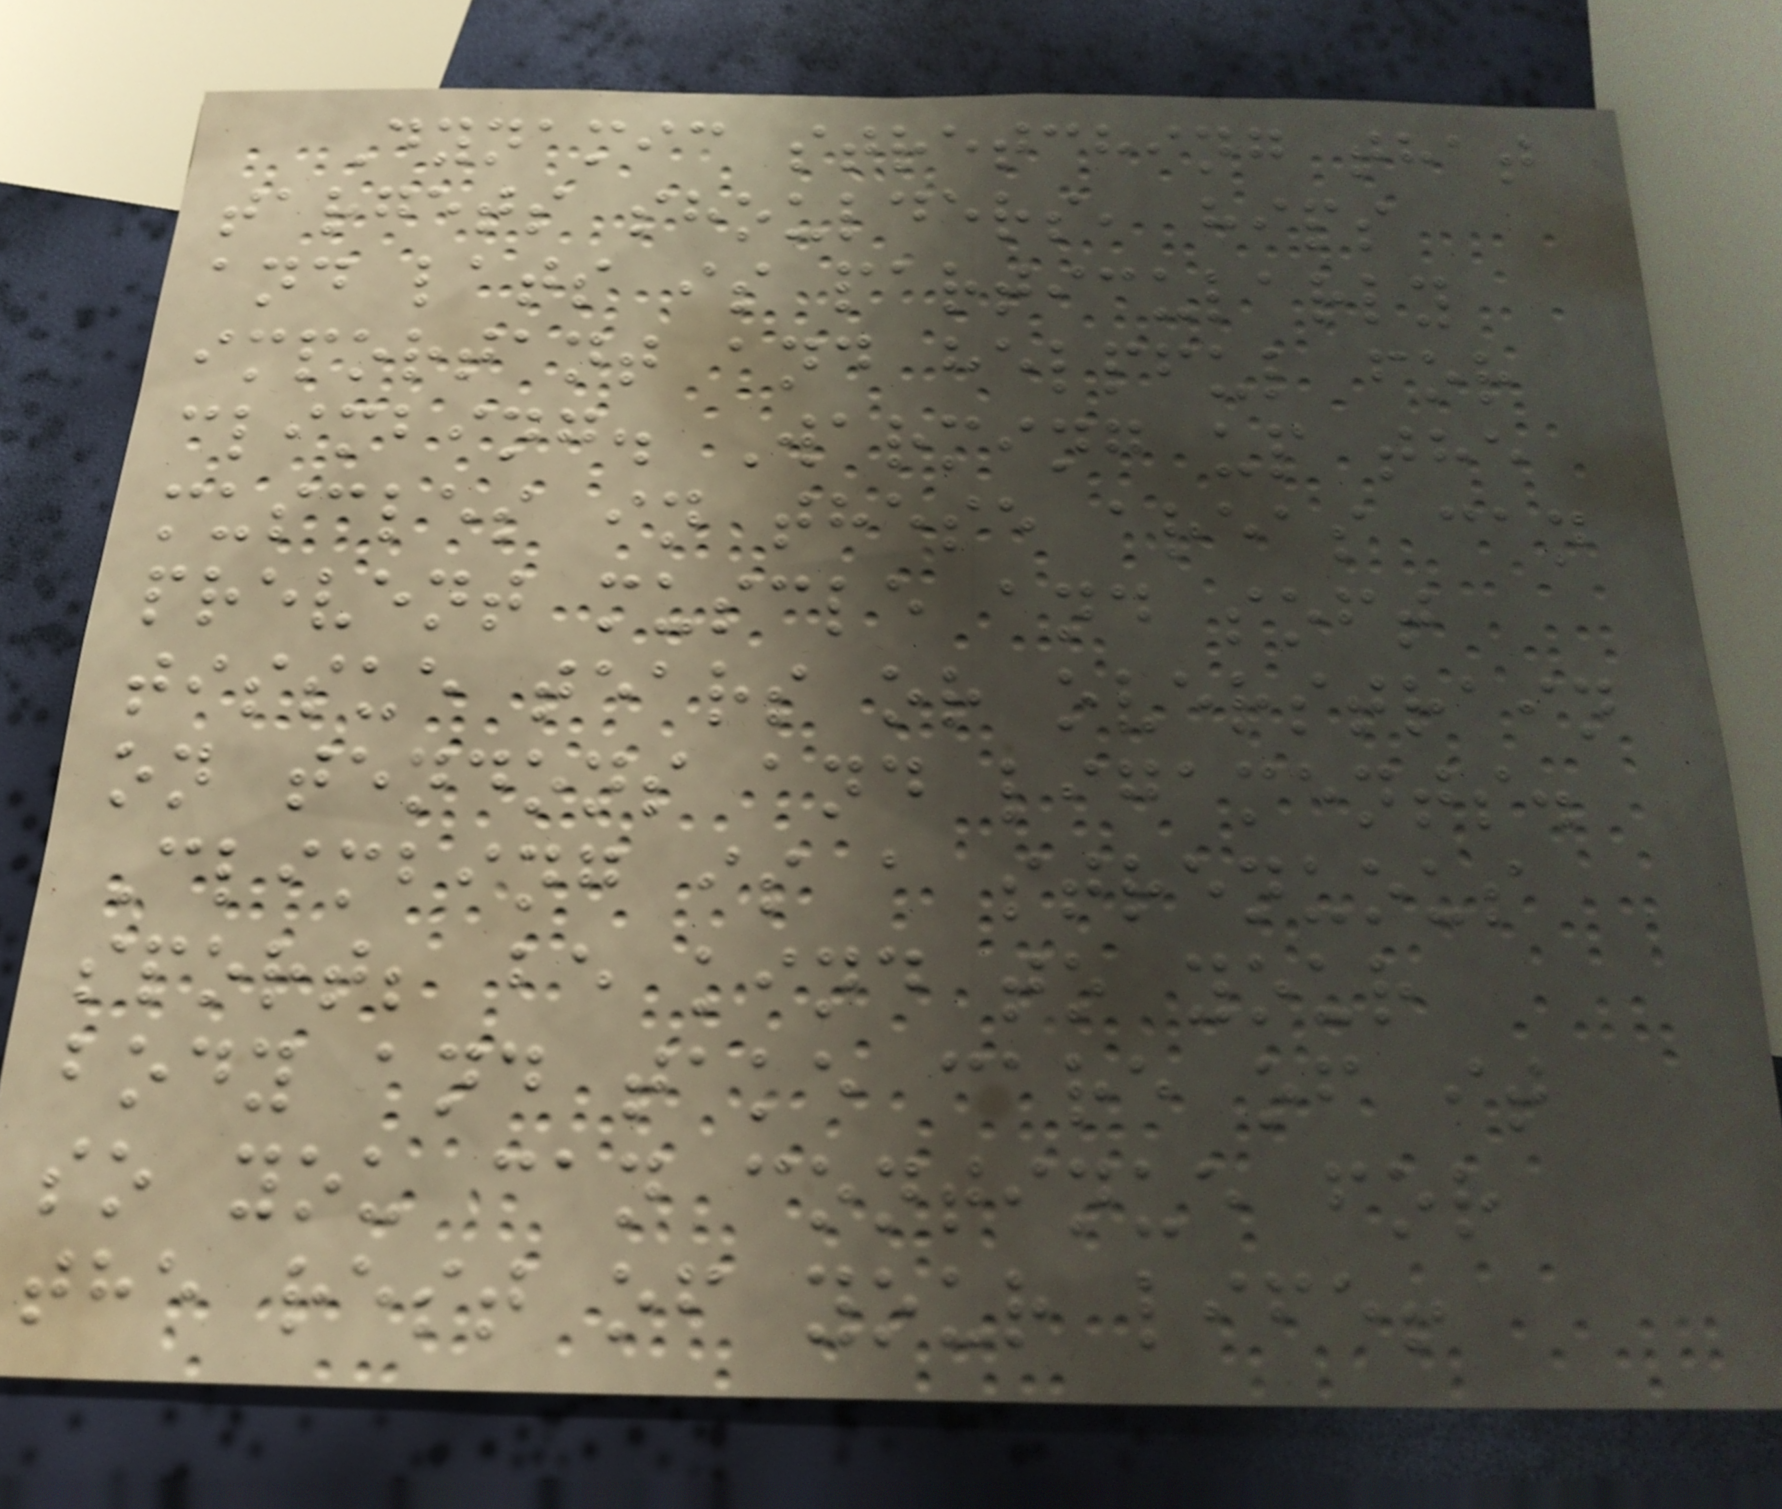Dynamic stretching that
targets shoulders, hips
and lats is particularly
important and helpful for
climbing. Warming up the
muscles in these areas can
prevent muscle and soft
tissue tears or overstrain
on tendons and ligaments.
Climbing is a strenuous
sport; be kind to your
body and take care of it
so you can continue for
the rest of your life!
